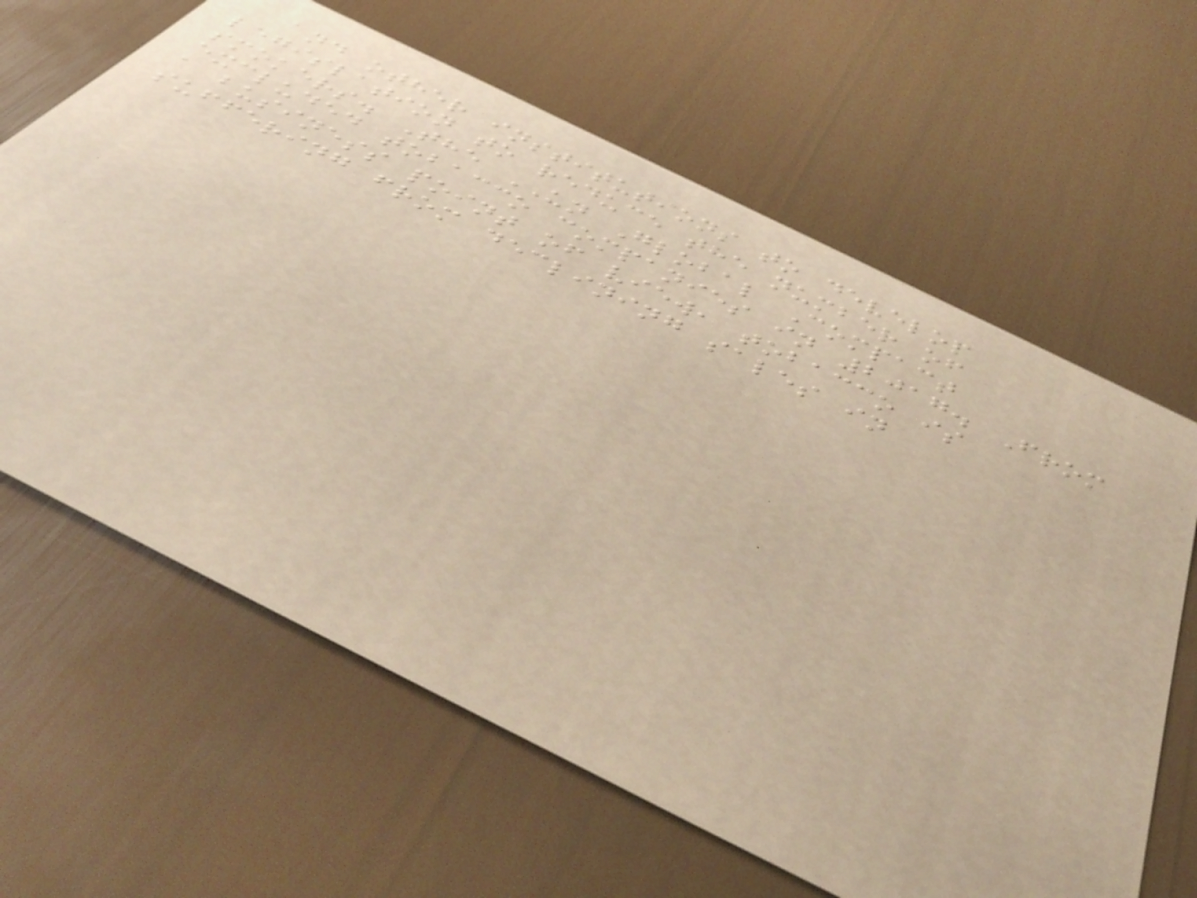and other institutions to develop
legislation to reduce the number of
smokers. The UN Global Compact
excluded tobacco companies in 2017. From
a business point of view, tobacco is
suffering from declining sales in
